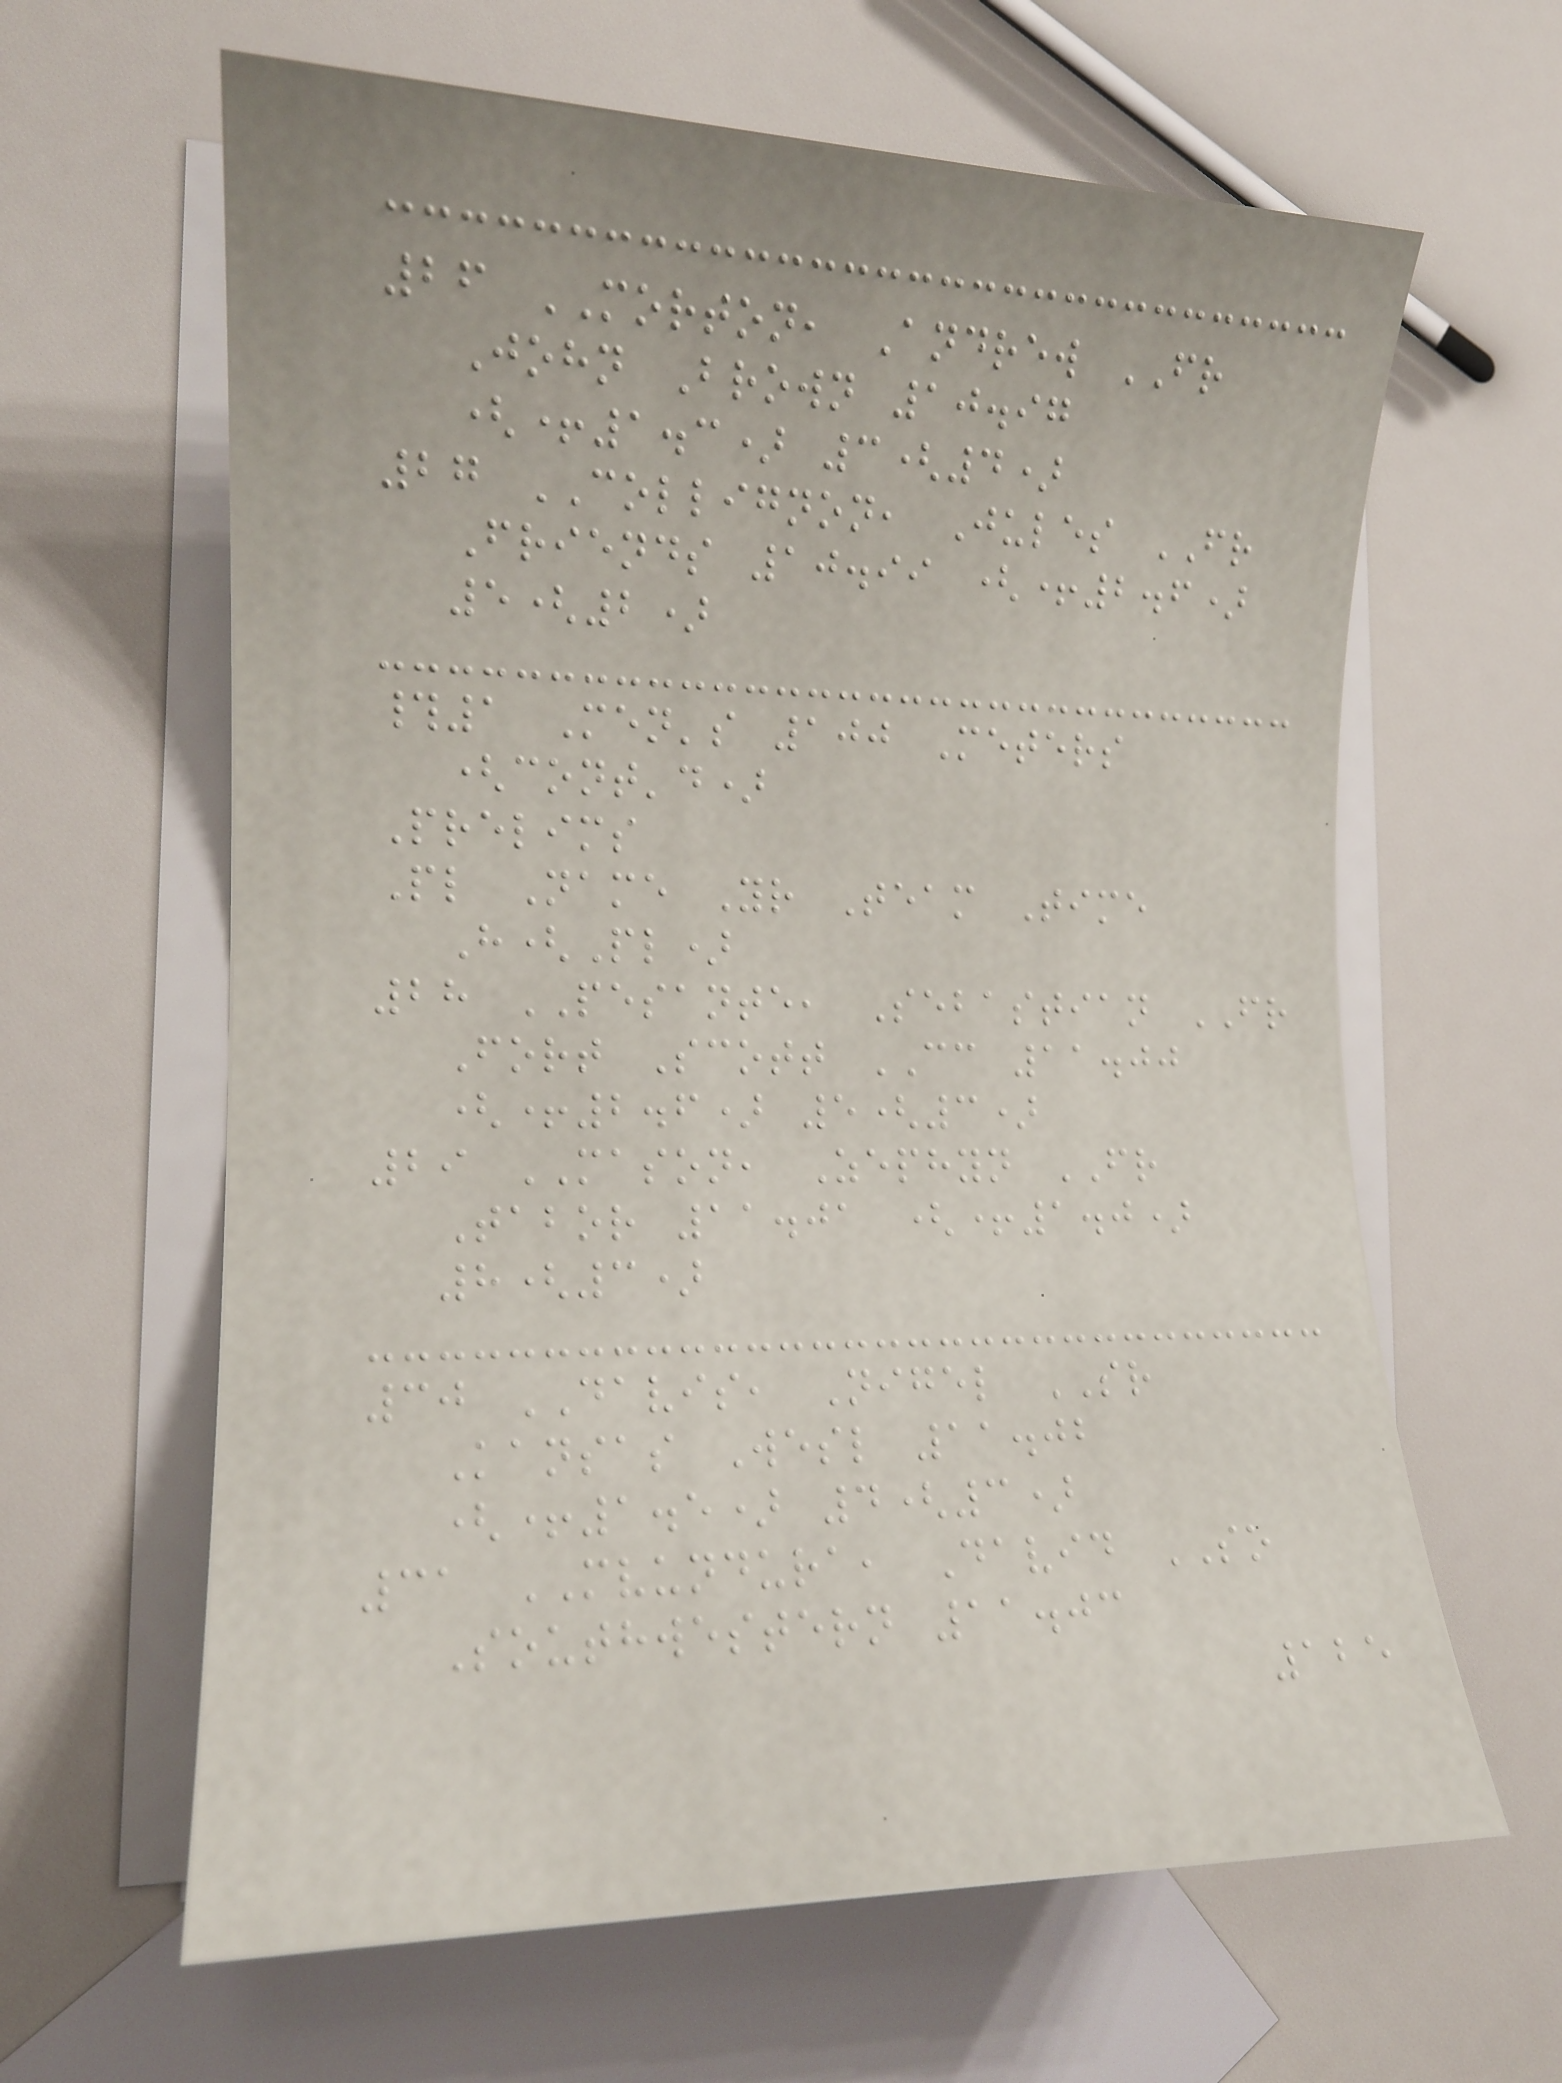26 MORTON, Andrew FR
John Brown 10.97
(+1.3) 3(4)
27 COLLIGNON, Jules FR
Friends 10.99 (+2.6)
5(2)
#1 Men's 100 Meters
(cont'd)
Prelims
Pl Name Yr Team Time
H(Pl)
28 PESANTE, Sebastian FR
Fort Scott CC 11.00
(+2.6) 5(3)
29 MASON, Zephyn FR
Tabor 11.01 (+1.0)
8(3)
30 DAVIS, Nigel SR
Kansas Wesl 11.02
(+1.5) 4(3)
31 MVUNDURA, David SO
Southwestern 11.03
125
